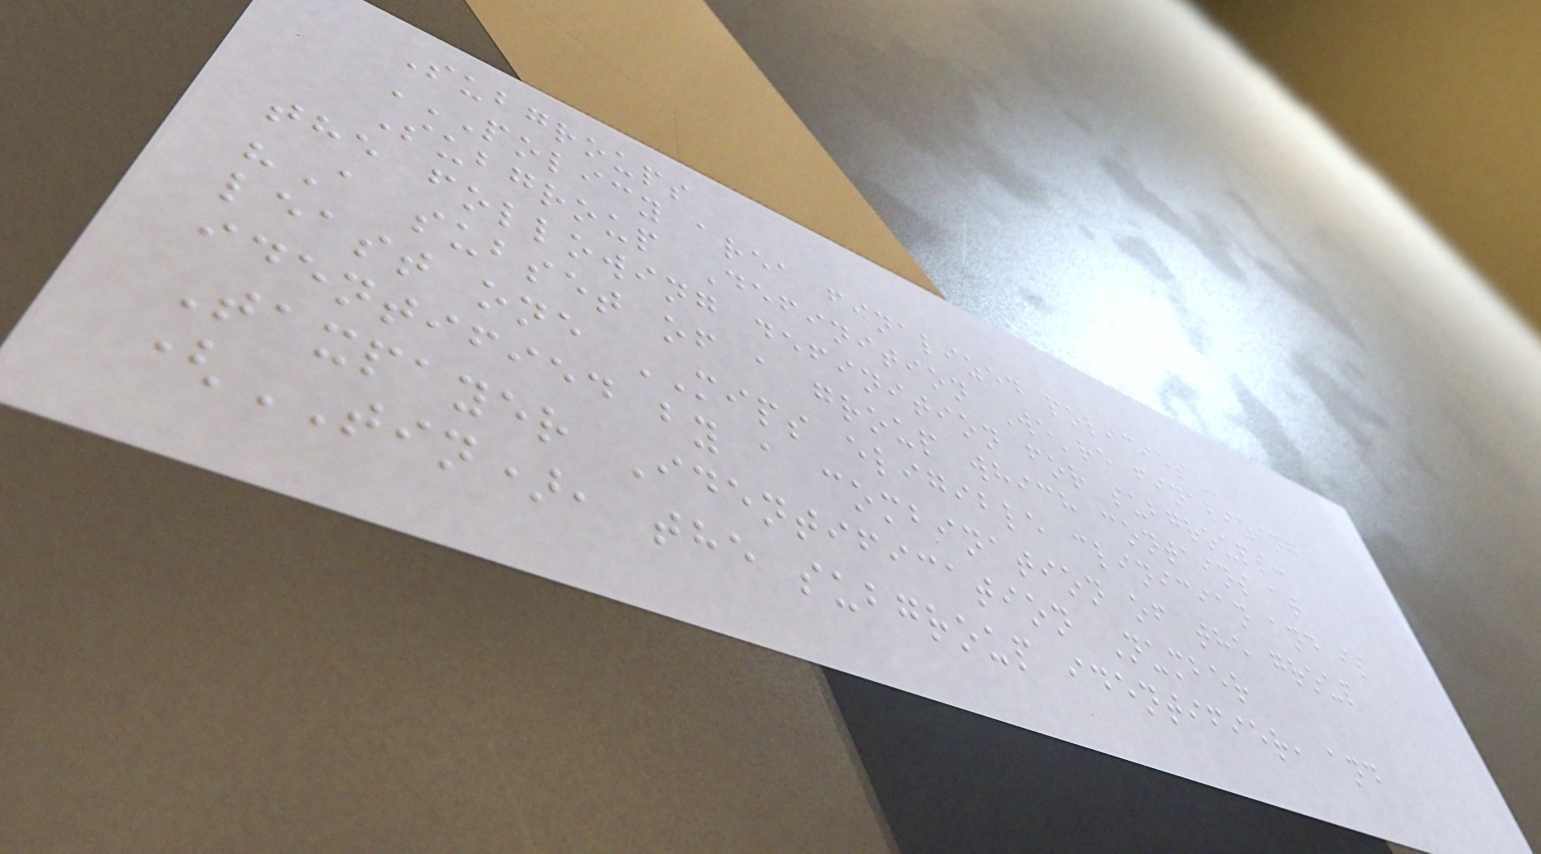Subgroups
POLICY AREA FINALIZED POLICIES
Subgroup Definition We're finalizing
the following definition for subgroups:
"A subset of a group which contains at
least one MIPS eligible clinician and is
identified by a combination of the group
Taxpayer Identification Number
(TIN), the subgroup identifier, and
